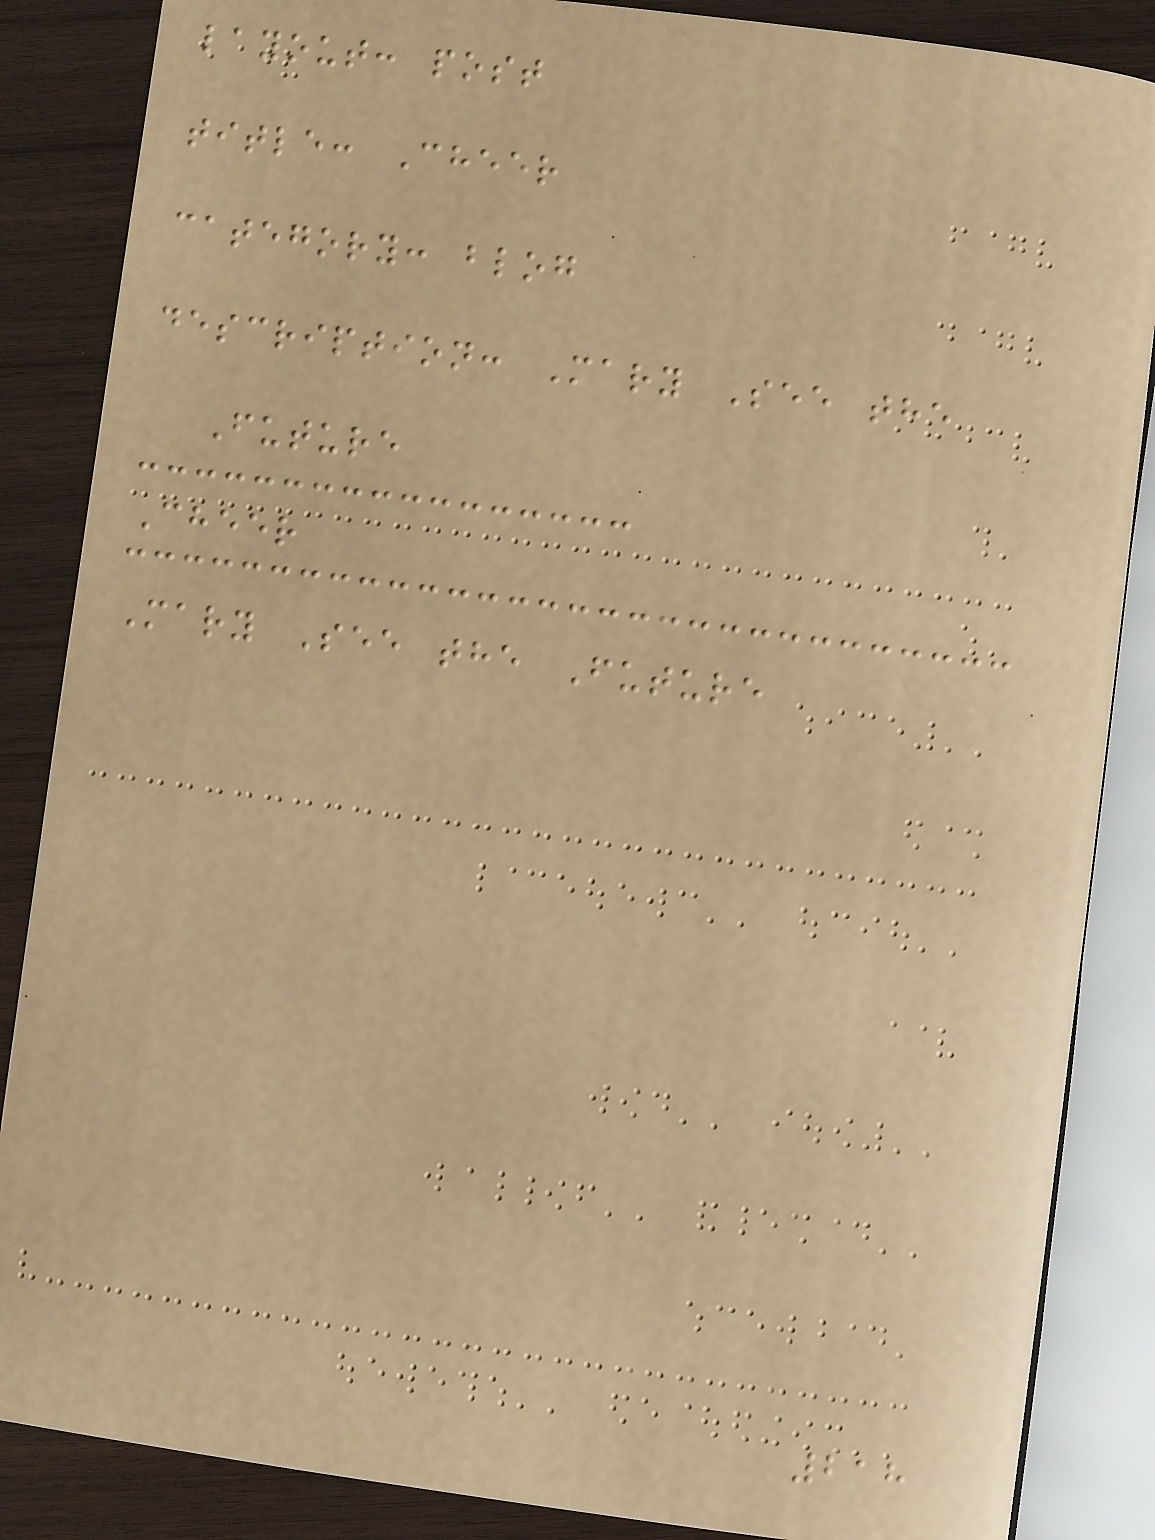layout: post
title: Cheer
category: blog
description: Mary See the
Future
Cheer
Mary See the Future
218
